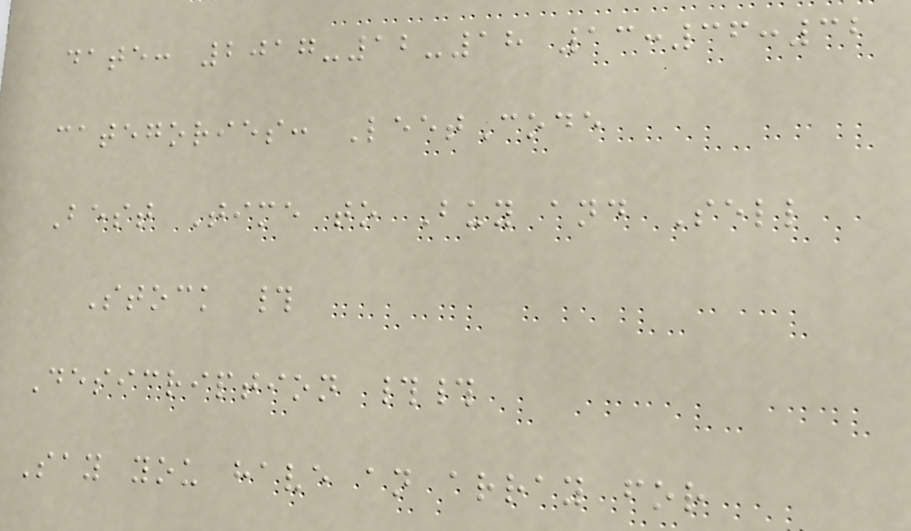date: 2017-12-18 13:36:32
categories: LeetCode
Best Time to Buy and Sell
Stock #
Desicription ##
Say you have an array for
